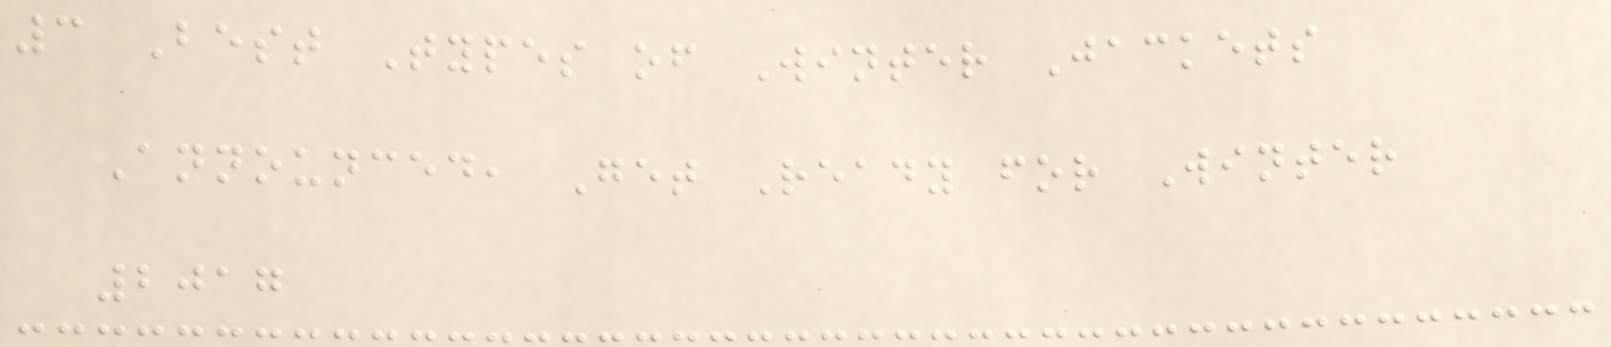3 Best Types of Winter Jackets
Announced, Get Ready for Winter
2017
